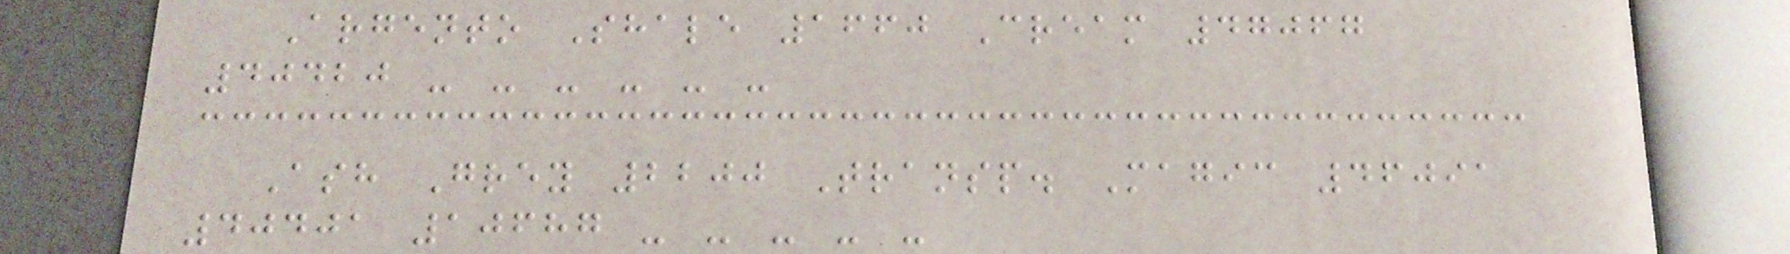Argento Shale 1660 Cream 47067
40420 - - - - - -
Ash Grey 2200 Transp. Magic 46091
40401 10687 - - - - -
